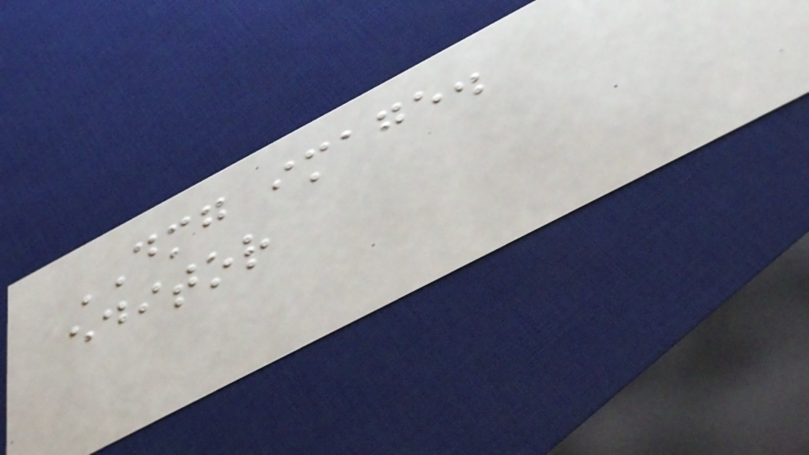DMG image.
editor
